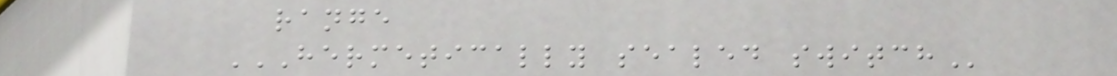range
HERMETICALLY SEALED SWITCH
